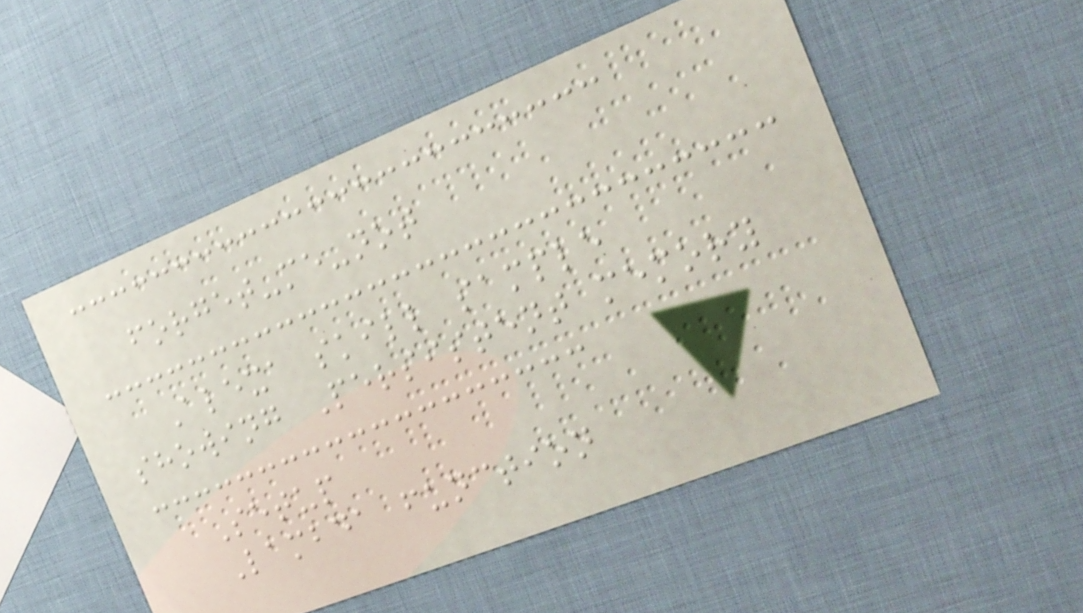forget-me-not
Alexa skill sample
showing Persistent memory
Setup
Lambda function
